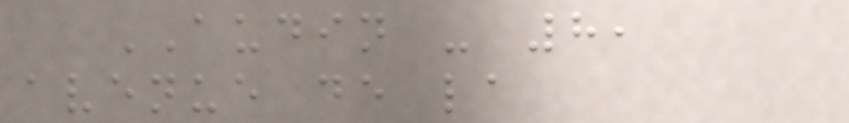AUDIN - 8,
avenue de la
